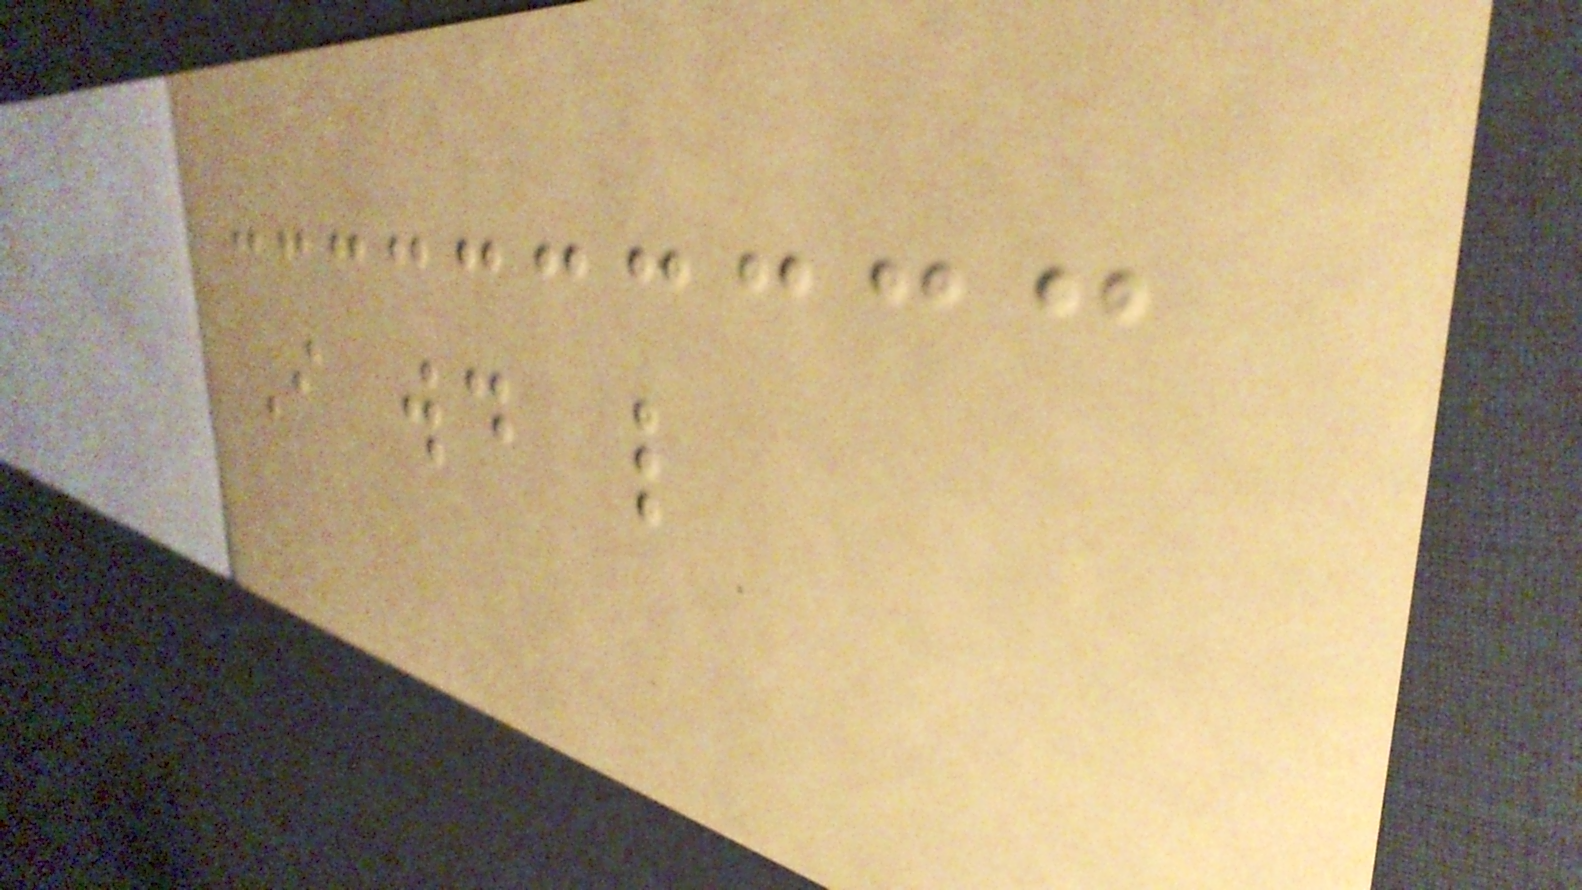I would like
